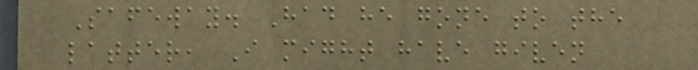Safeway. Had he gone to the
latter, I might have given
